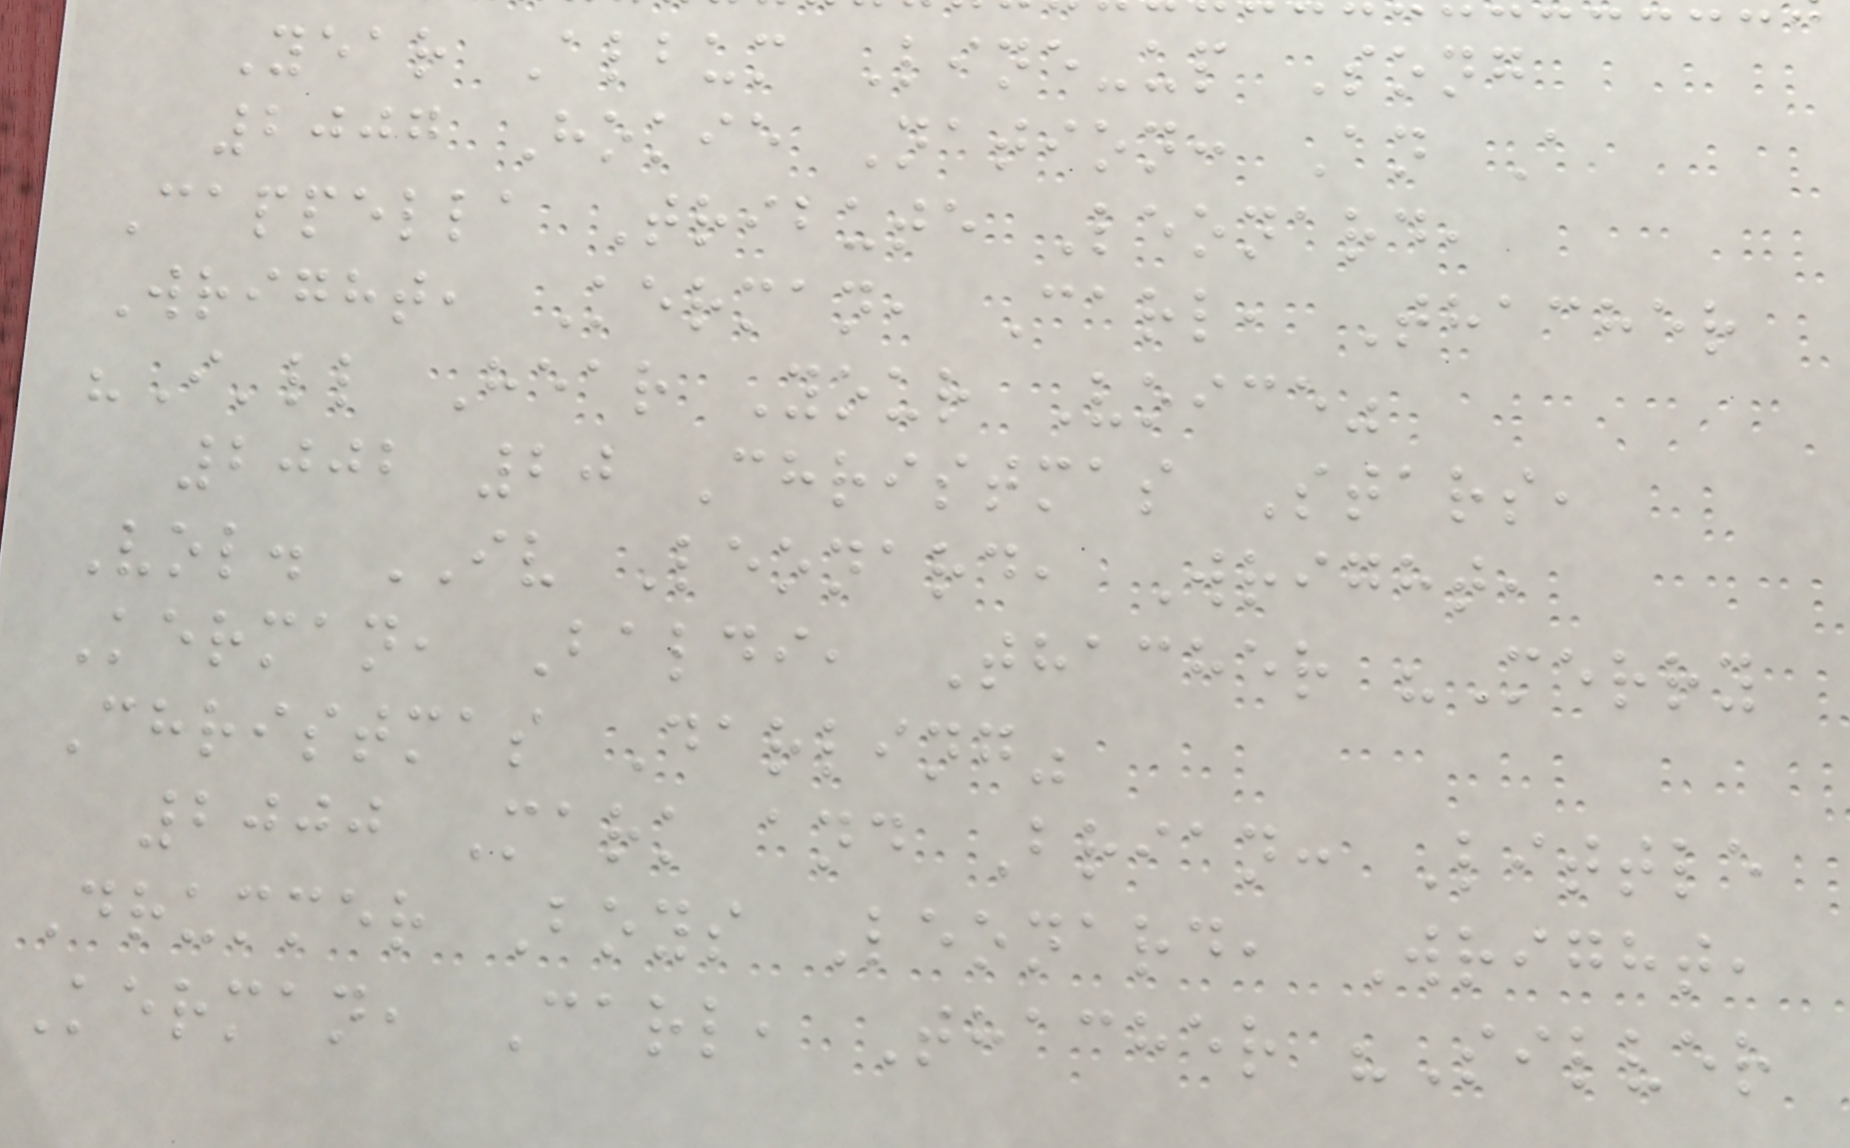Year Album Line-up Song
2007 Hokie Nation: An A
Cappella Tribute Leonard,
Wright, Kerman, Carl, Thacher
"I'll Hear Your Voice"
2002 20 Christmas Stars,
Vol. IV Leonard, Wright,
Kerman, Baldi, Thacher "Merry
Christmas Darling"
2000 Mark and Brian: Little
Drummer Boys Leonard, Wright,
Kerman, Carl, Thacher "Silver
